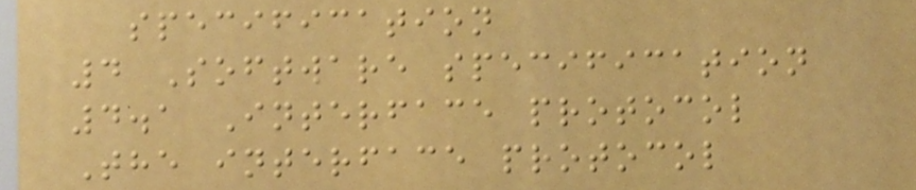specification
4 Software specification
4.1 Interface protocol
The interface protocol
